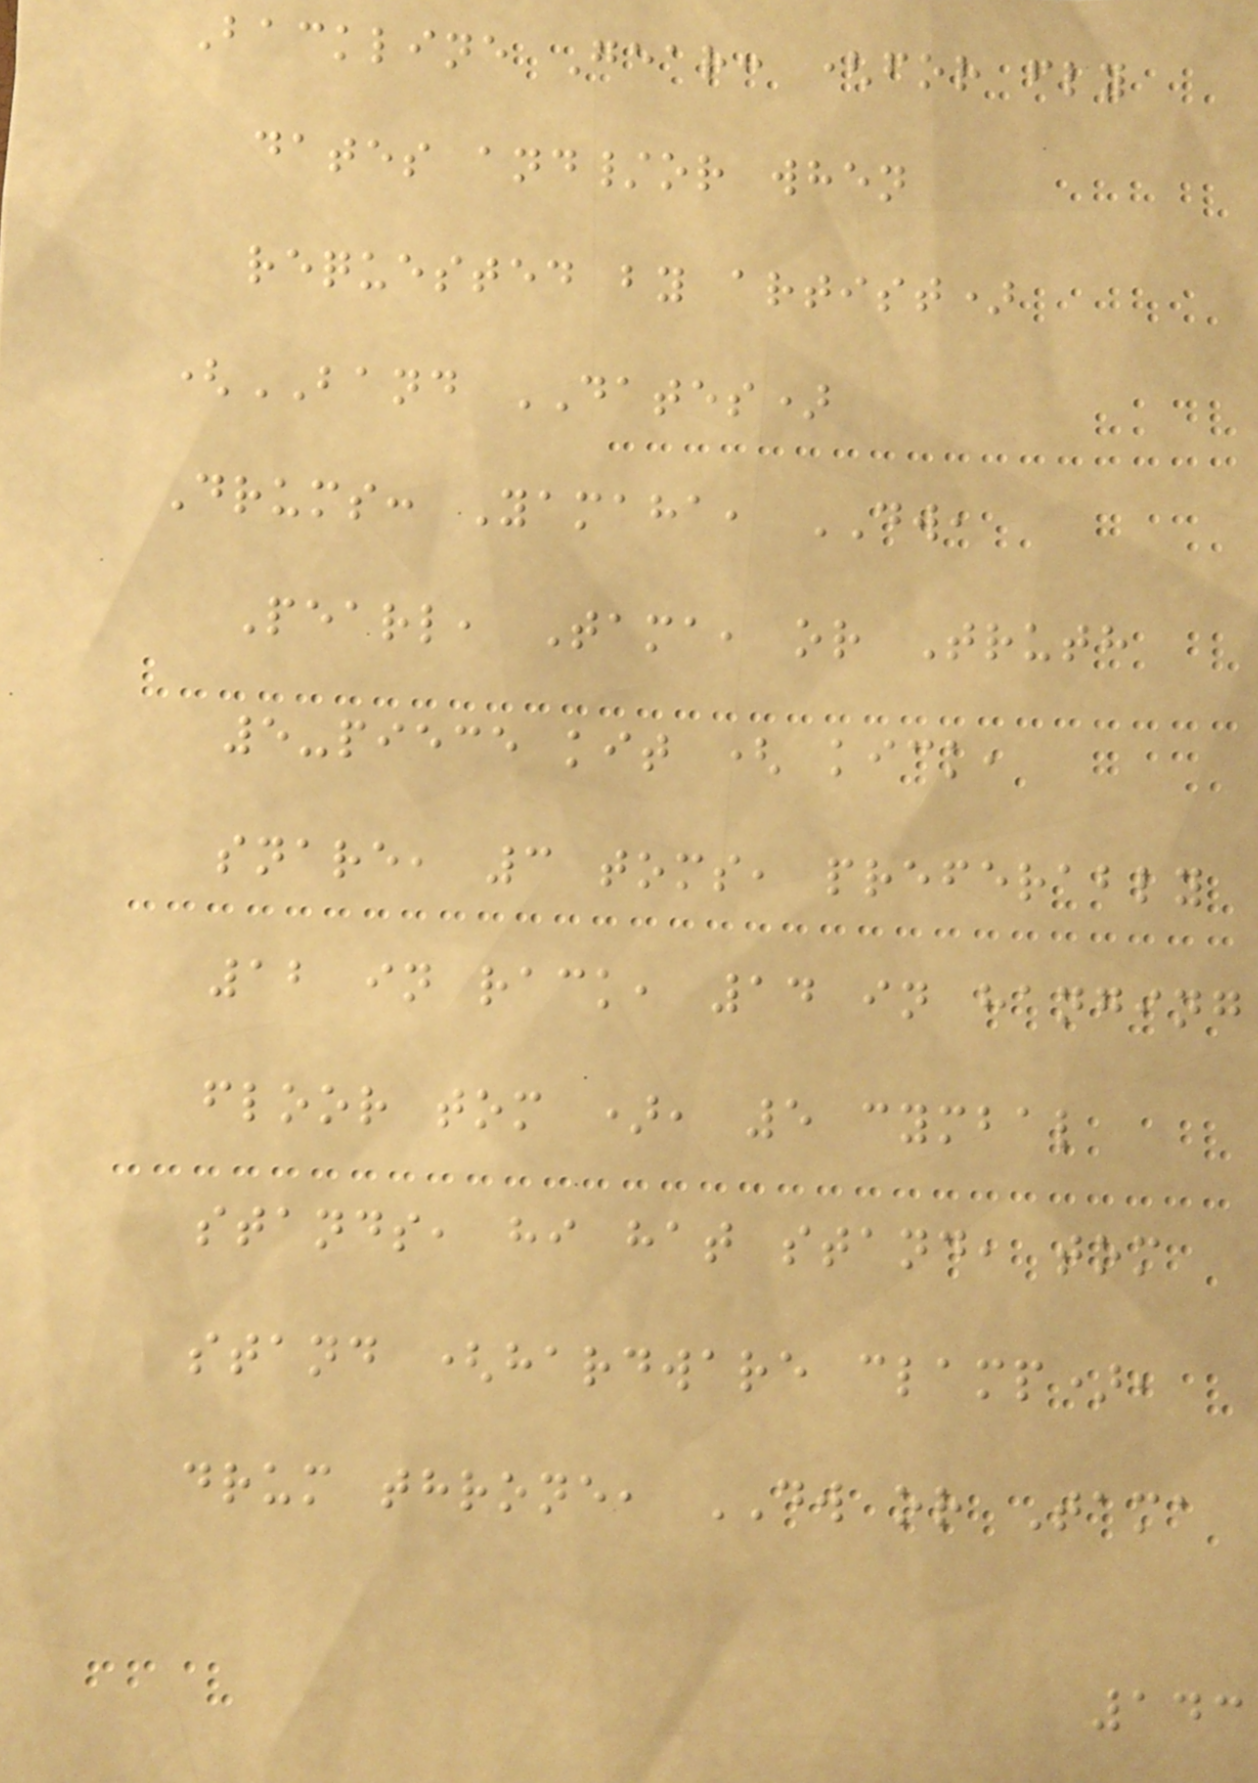Backline Gear: (for fly
dates and/or when
requested by artist)
(BAND DATES)
Drums: Yamaha, DW,
Pearl, Tama, or Truth
5-piece kit ( kick,
snare, 3 toms, preferably
12 in rack, 14 in hanging
floor tom ), 5 cymbal
stands, hi hat stand, tom
stand (hardware clamp),
drum throne, DW or Tama
143
